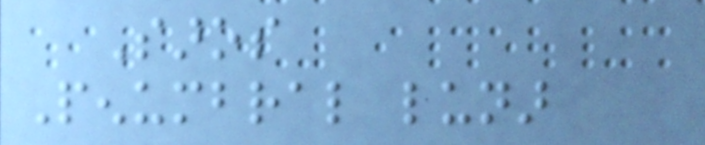Saros
Penumbral lunar
